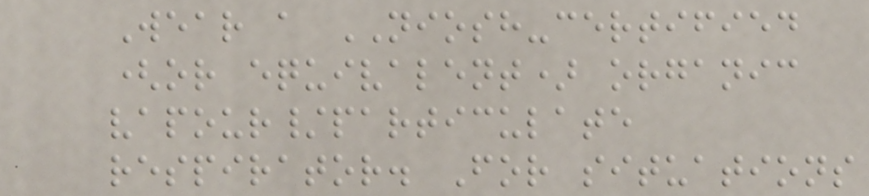Wear a NIOSH-certified
(or equivalent) organic
vapour/particulate
respirator. For situations
